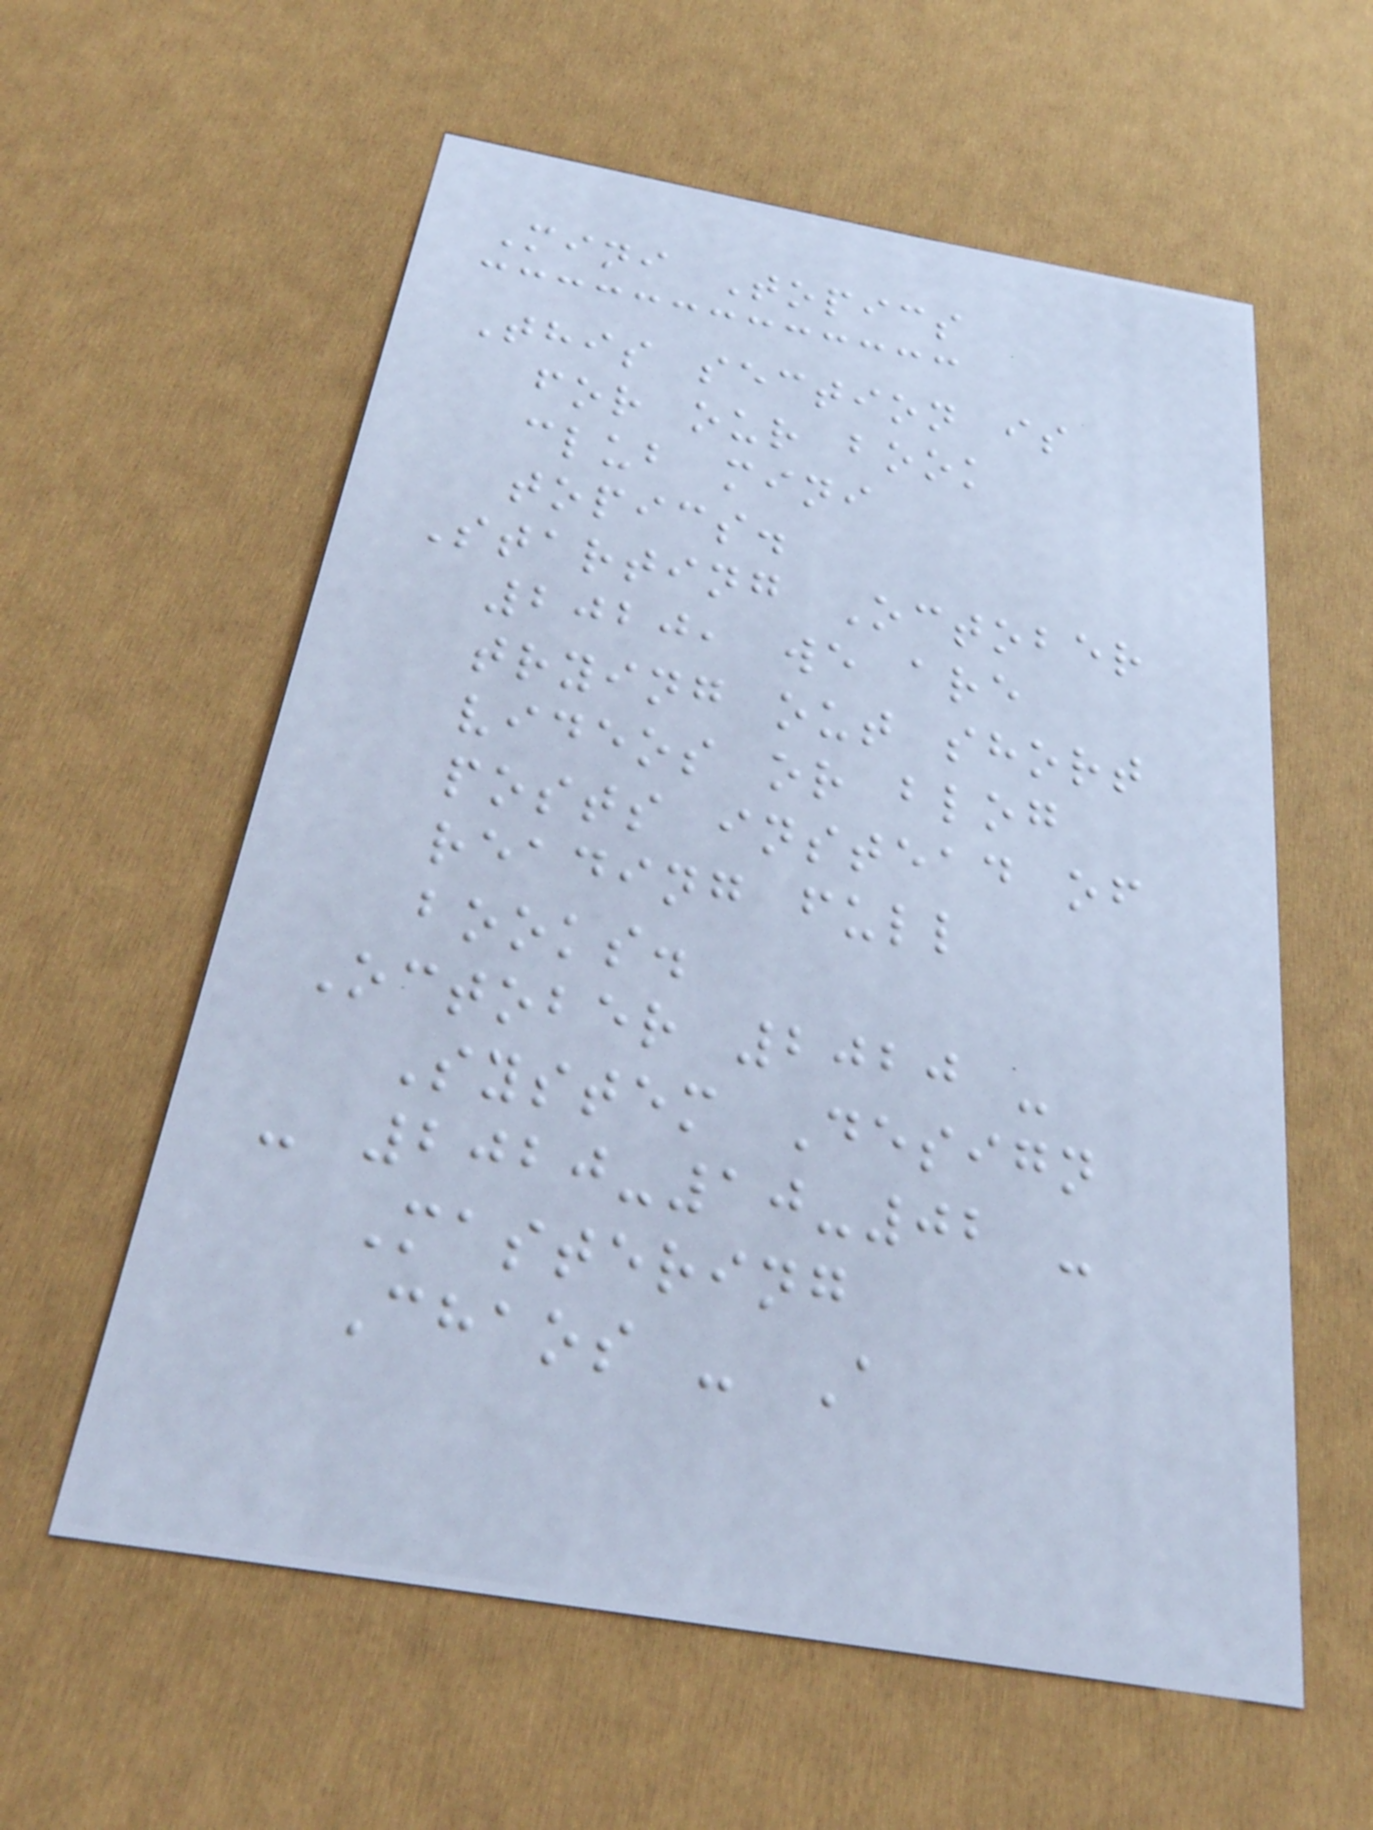Mini Topics
This section is
for our book
club mini
topics.
Starting October
2020, we are
trying out short
videos or blog
posts instead of
reading full
books.
October 2020 -
System Design
- 2020-10-02 -
Mastering
Chaos - A
